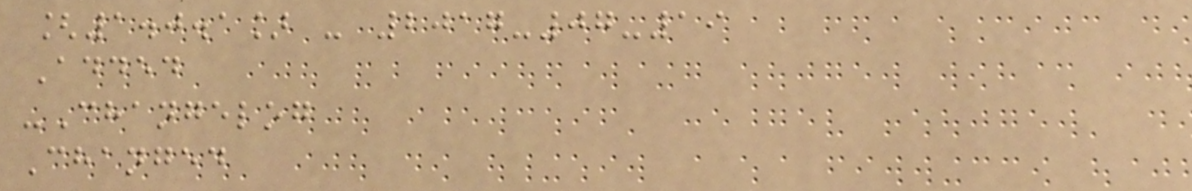[1.0.1] - 2017-07-19
Added
-Changelog
Changed
